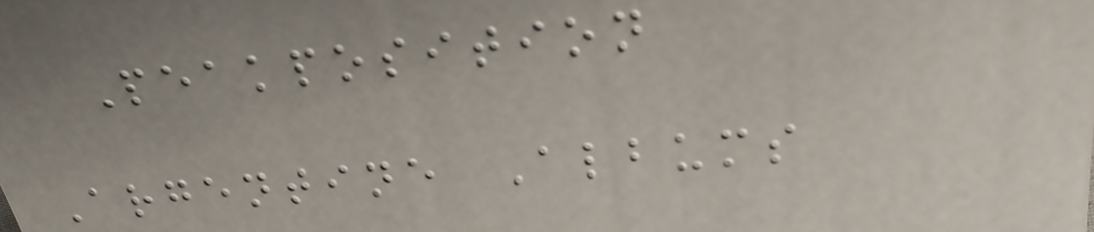Peakposition
Argentine Albums
